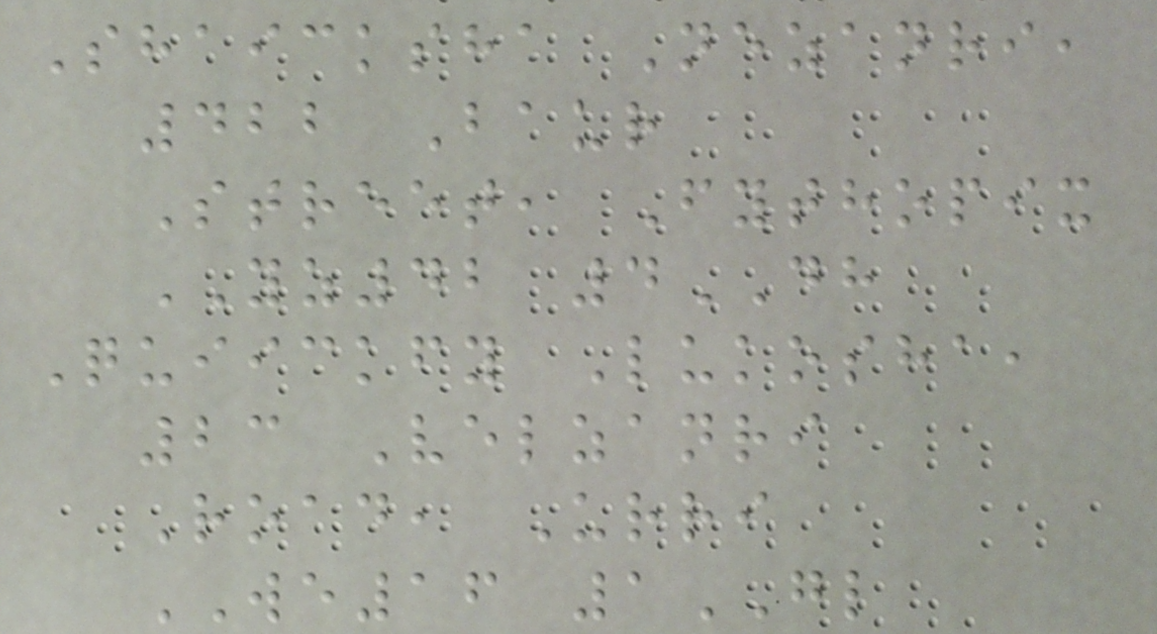Shaicksha Nezanri,
422 Baur
Street, Fythopix
YZ42 4DH
Quiickfy Lukosha,
23 Velzanri
Road, Urri
WE16 1GL
